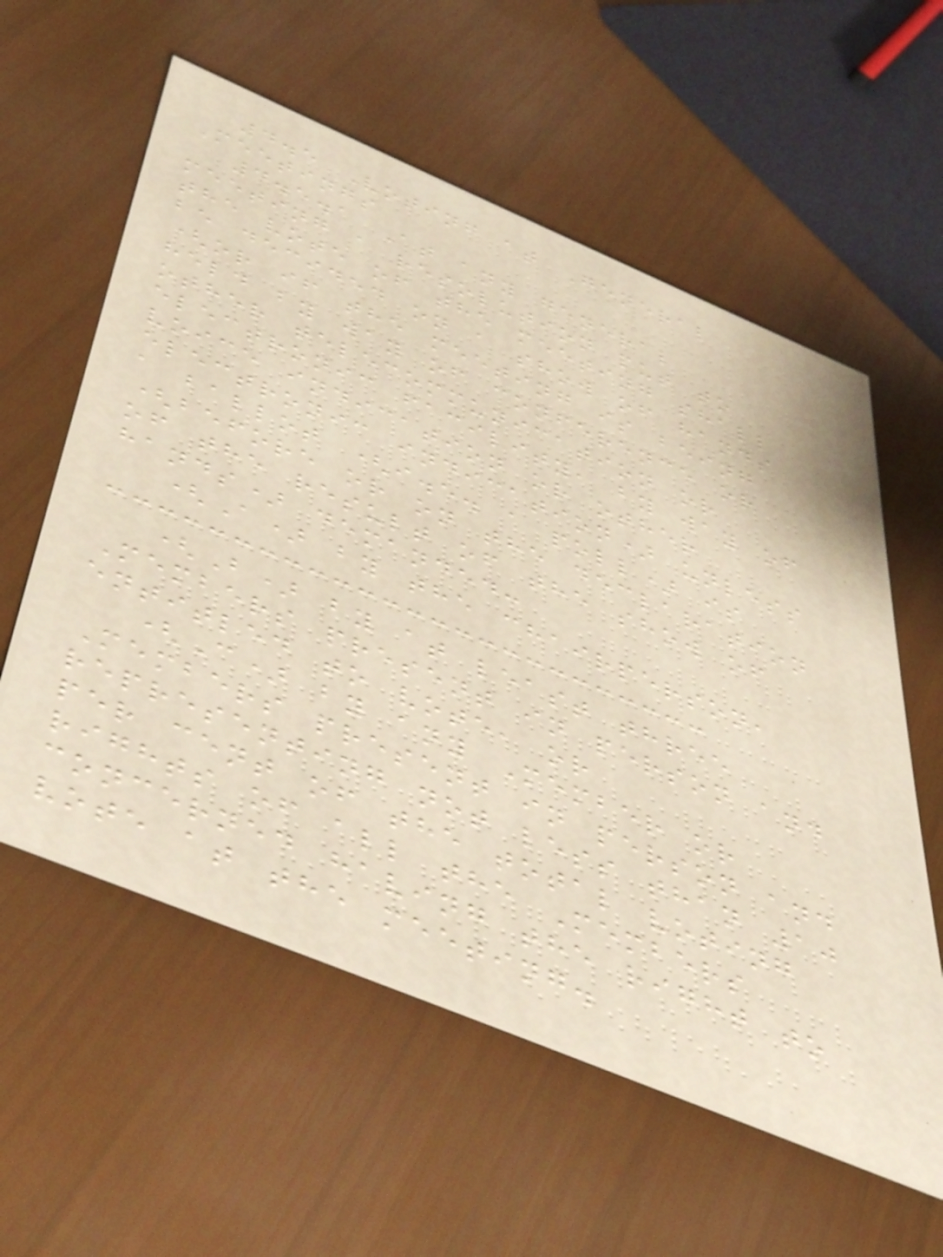4.5 Voting at General
Meetings
4.5.1 At any general
meeting a resolution put to
the vote of the meeting shall
be decided on a show of hands
(or if the meeting is being
held by way of conference or
other telecommunication or
electronic facility, by way of
voice indication or other
electronic indication) unless
a ballot (i.e. a poll) is
(before or on the declaration
of the result of the show of
hands) demanded:
(A) by the chairperson,
(B) by at least three
Members present in person and
entitled to vote, or
(C) by any Member or
Members present in person and
representing not less than 10
per cent of the total voting
rights of all the Members
concerned having the right to
vote at the meeting.
